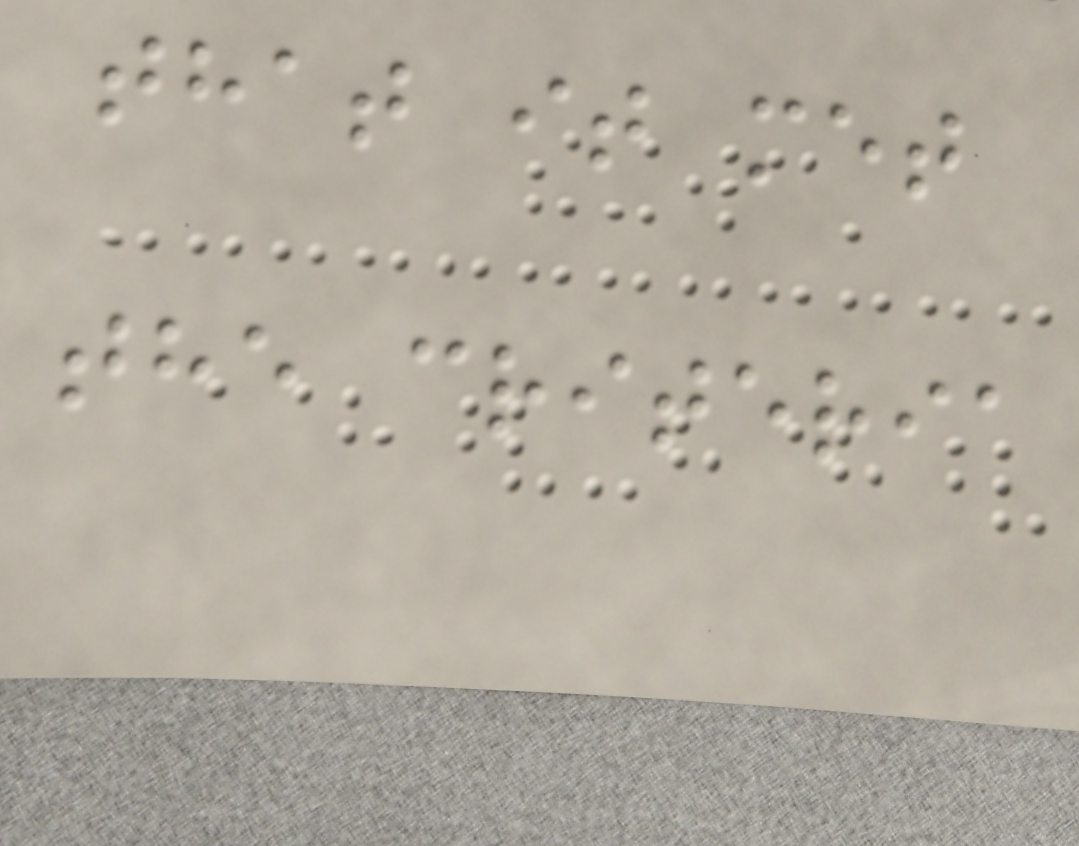that it met
the criteria
